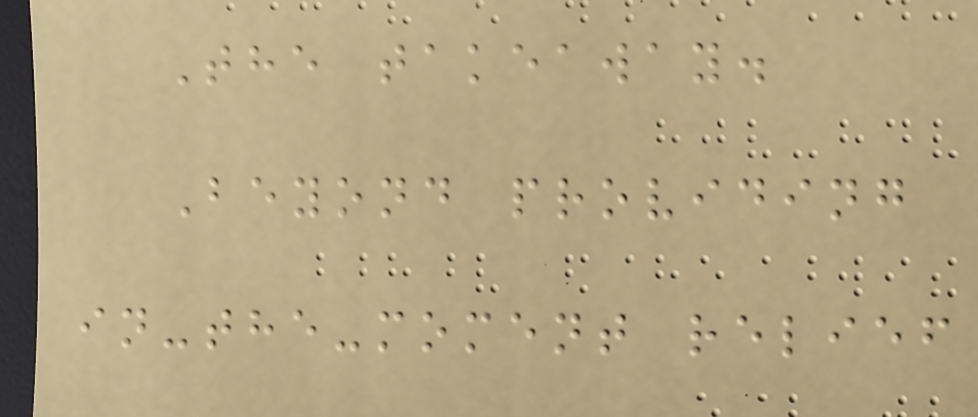The takeaway.
Beyond providing
in-the-moment relief
